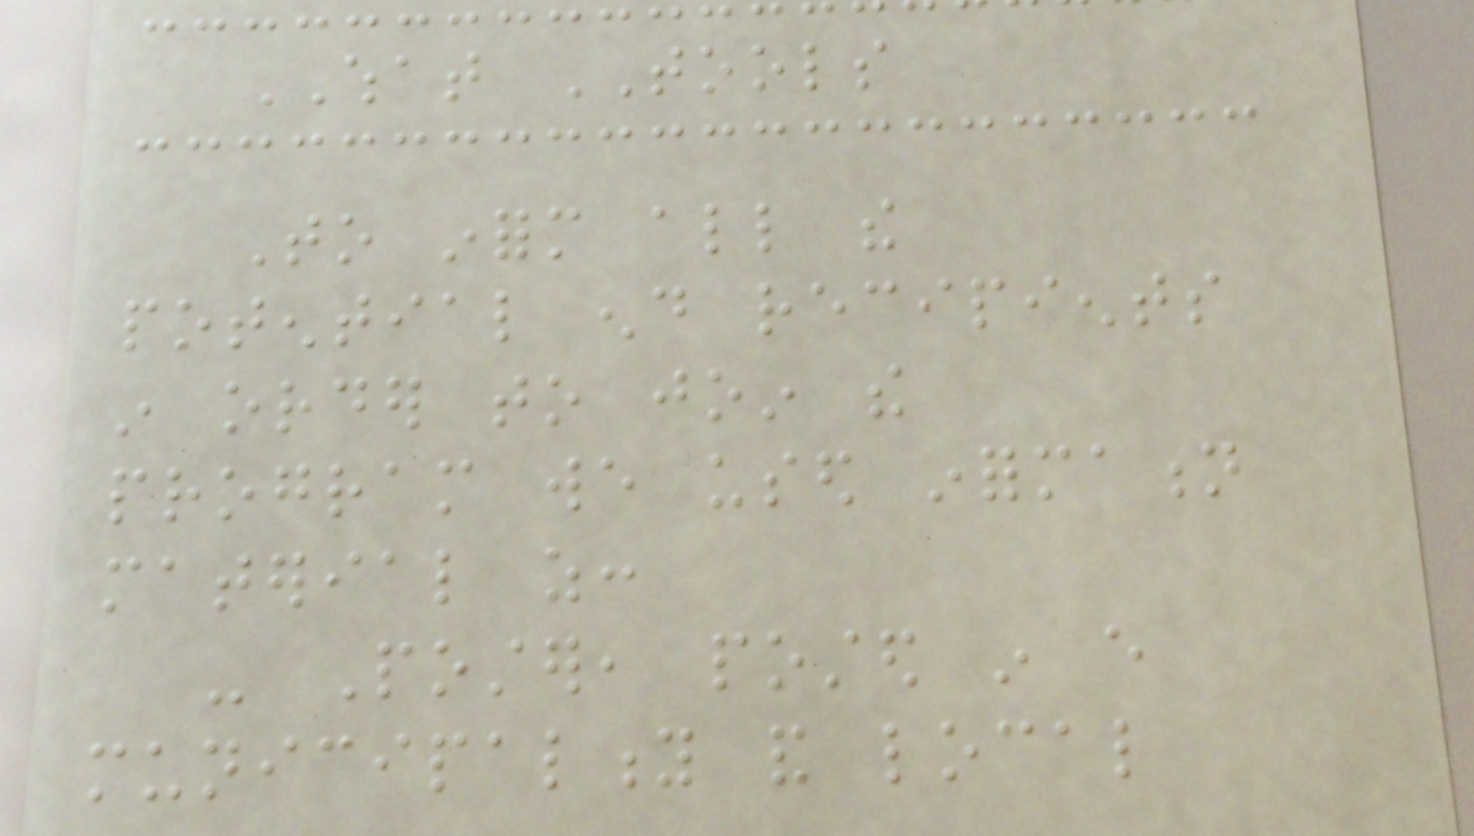WHAT TOOLS
To inform all the
potential end recipients
in order to join the
program we used information
material as:
- Poster, posted in every
municipality and local
